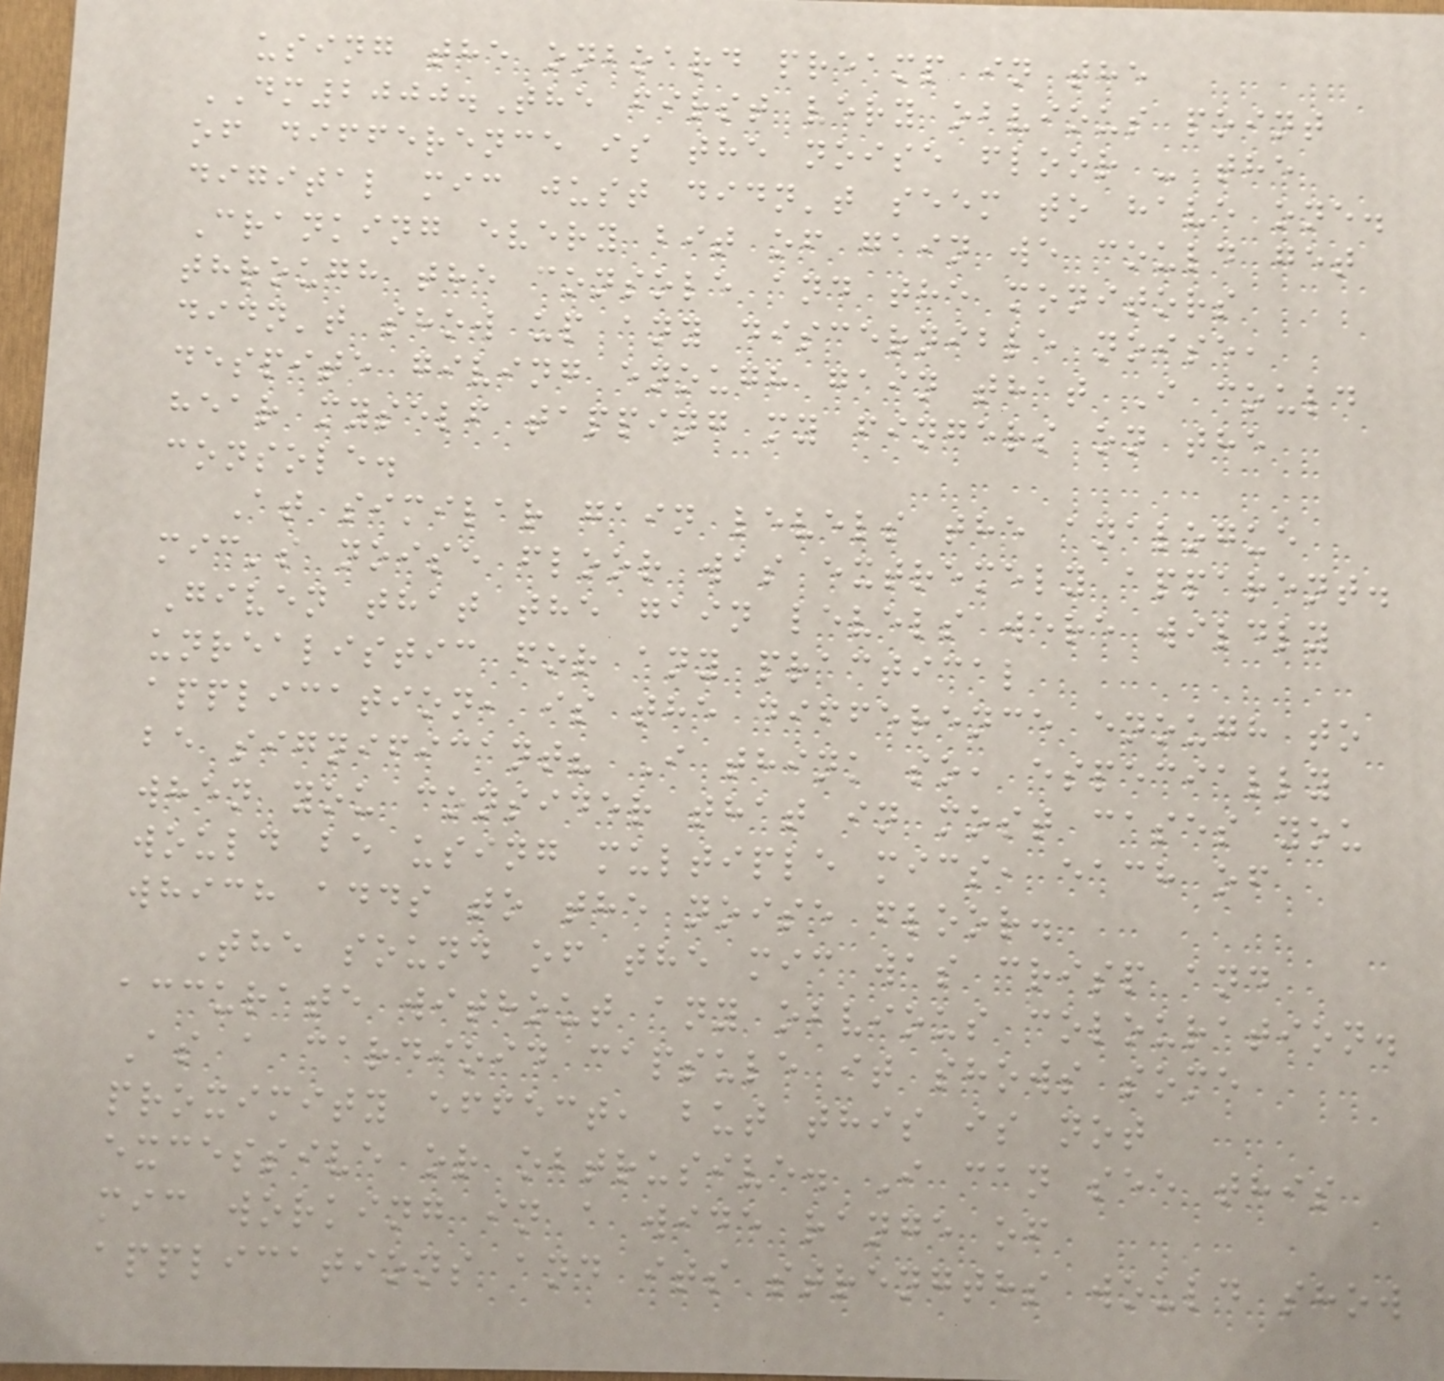using the onboard preamp in the
DM2000.The first very obvious point
of difference is the noise floor - the
digital mic just didn't seem to have one.
Cranking every bit of gain we could get
through the console and the monitors
didn't show up any discernible noise,
despite giving enough gain that I could
hear myself tapping my fingers on the
console.
At similar gain levels the analogue
mic's noise floor was extremely apparent.
Given that the gain levels were wildly
unrealistic for any practical
application, is the difference enough to
be significant? I think so, especially
when you consider that in most cases you
would be using multiple mics, each of
which adds to the noise floor.
The sound of the mic was crisp and
accurate without any obvious colouration.
As a cardioid capsule it shows some
proximity effect, but this is not
excessive or obtrusive. I can see this
mic working in a wide range of
applications and its strengths would show
